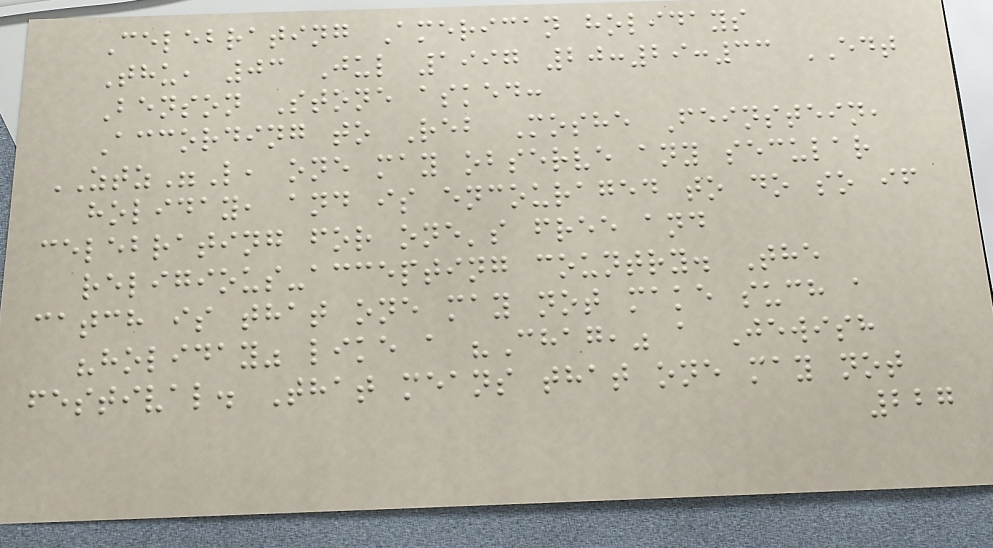Celebrating American holidays
Thu, 03 Jul 1997 20:29:33 EDT
Benson Stone asked:
According to Reb Moshe Feinstein,
ZTZ"L, one may observe any secular
holiday, and is encouraged to do so if
celebrating for one's free and
religious-accepting country. The
catch is that one may not make such a
"holiday" like a "Chag," a Jewish
festival. That means that one may not
227
